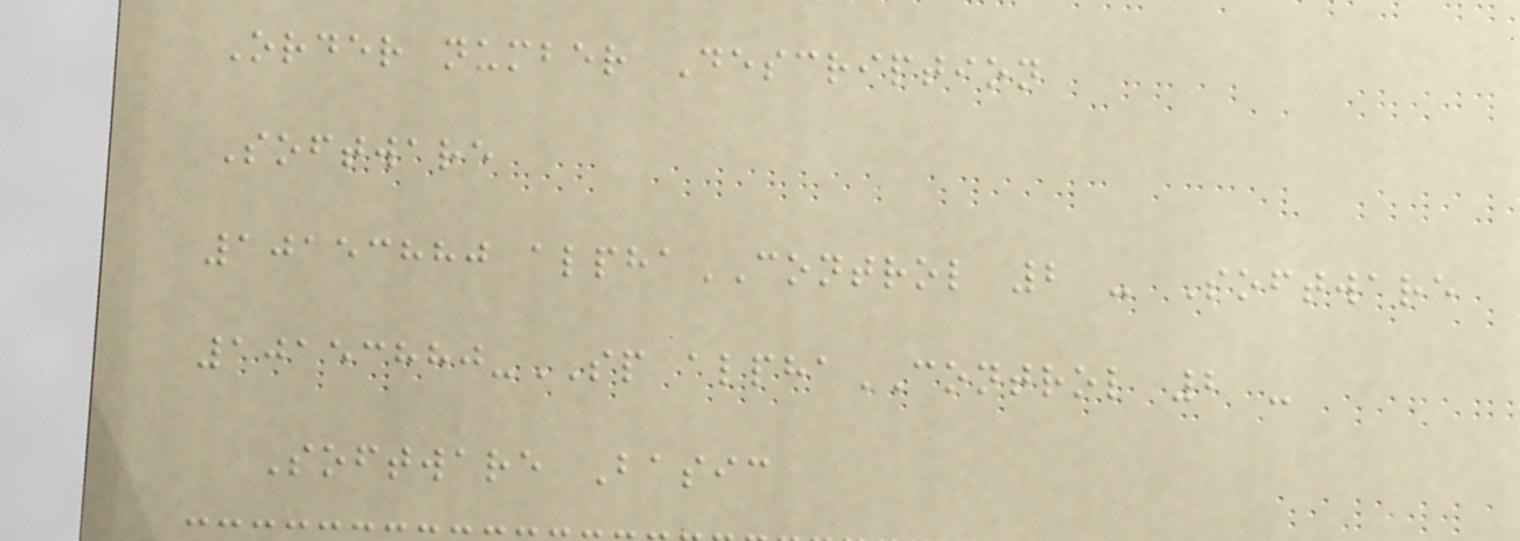Order number Description
Software
10153880 alphaCONTROL 2 - Software
10153880-SP alphaCONTROL 2 -
Software Basic
